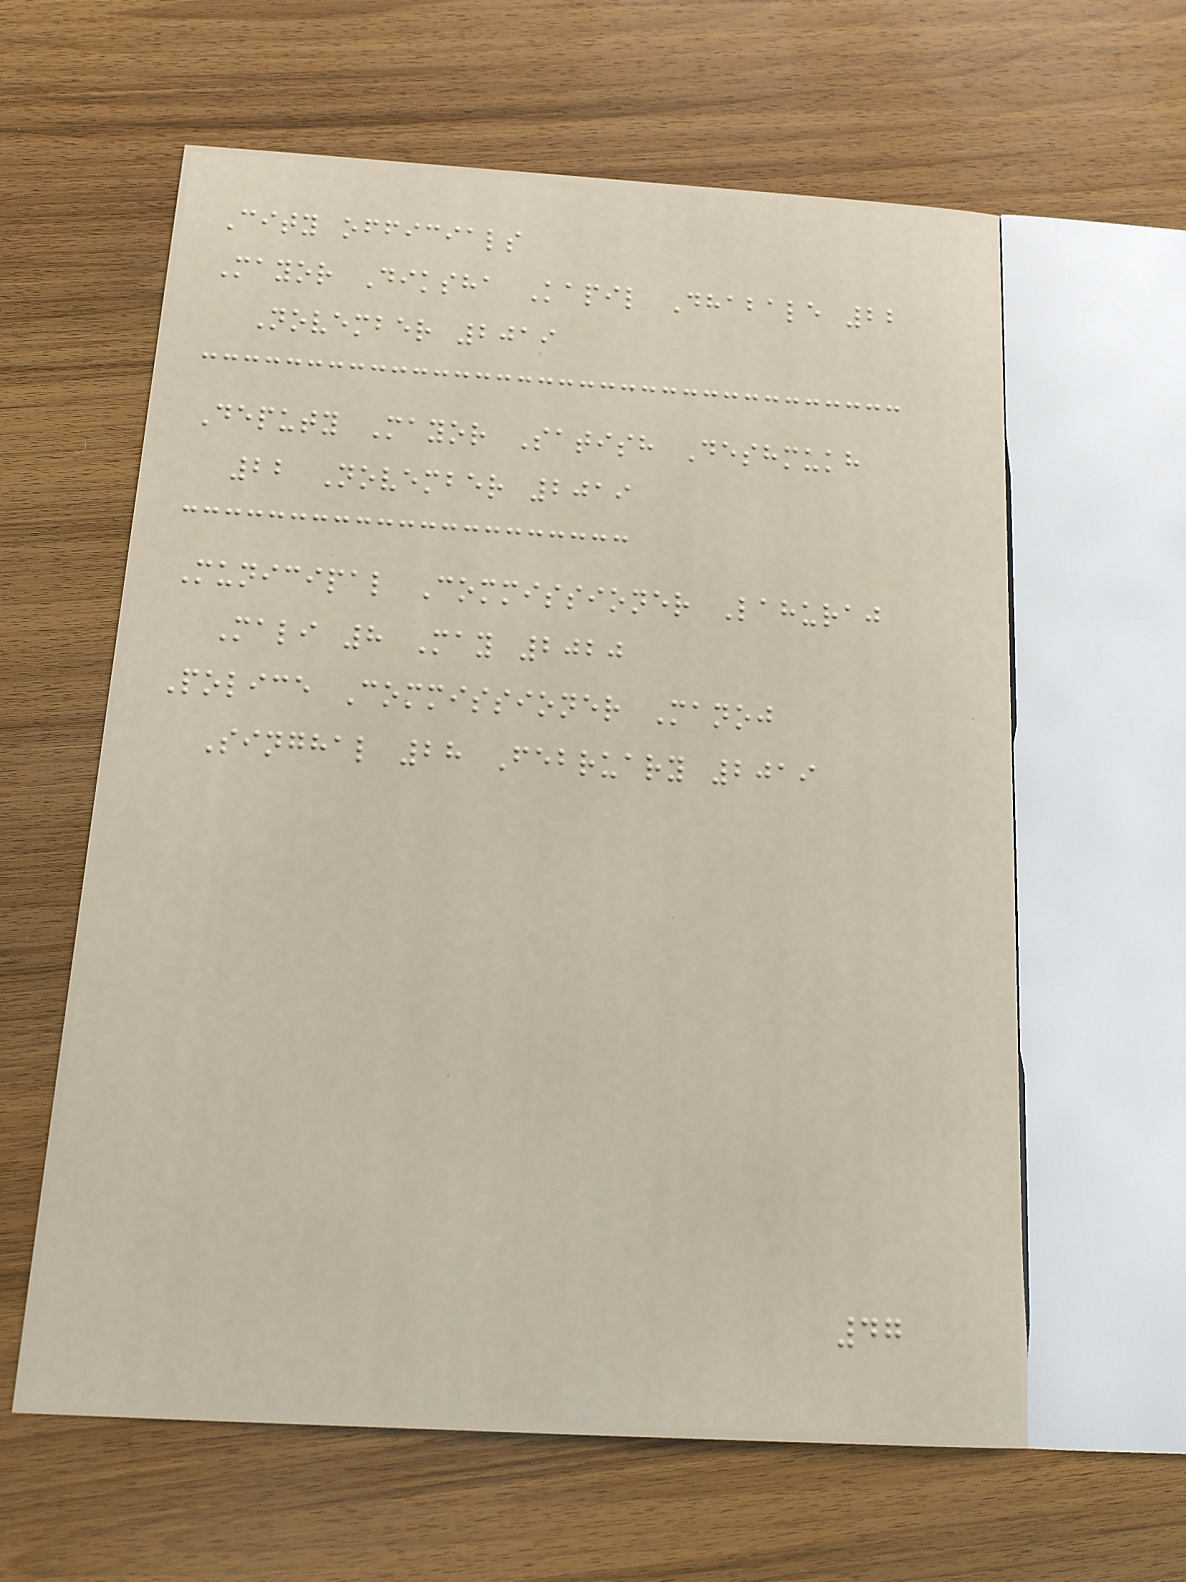City officials
Mayor Diksha Kapil Dhabale 22
November 2019
Deputy Mayor Satish Deshmukh
22 November 2019
Municipal Commissioner Lahuraj
Mali 8 May 2020
Police Commissioner Manoj
Singhal 28 February 2019
47
